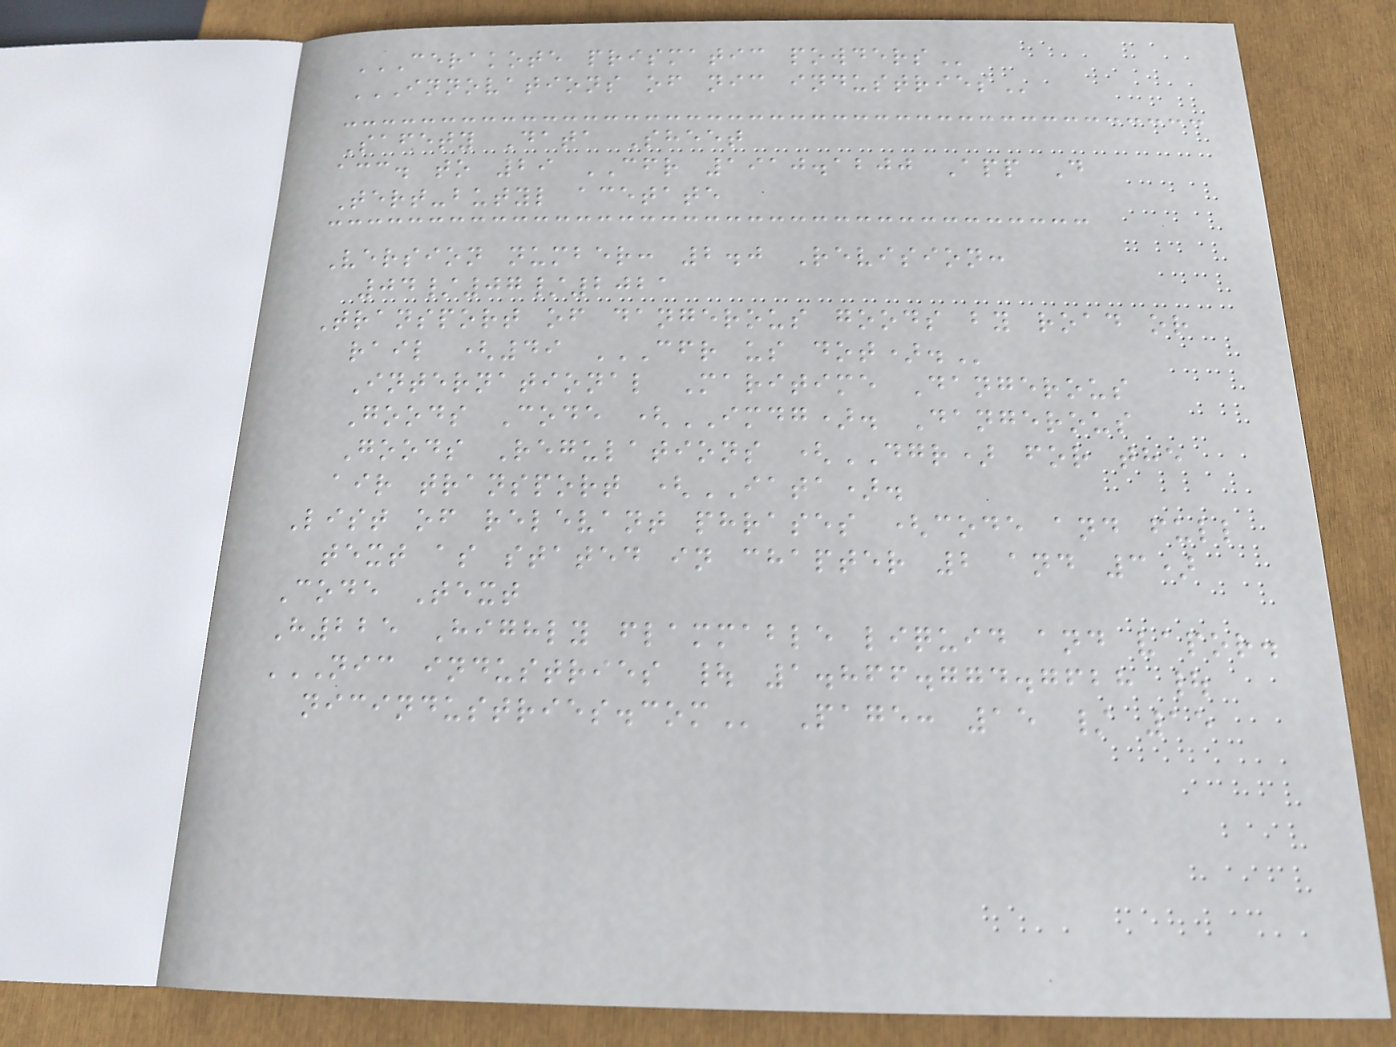CERAKOTE PRISMATIC POWDERS
INNOVATIONS OF NIC INDUSTRIES
Safety Data Sheet
acc. to 29 CFR 1910.1200 App D
Tert-butyl acetate
Version number: 2.0 Revision:
04/07/2021
Transport of dangerous goods by road or
rail (49 CFR US DOT).
International Maritime Dangerous
Goods Code (IMDG). Dangerous
Goods Regulations (DGR) for the
air transport (IATA).
List of relevant phrases (code and full
text as stated in chapter 2 and 3)
Code Text
H225 Highly flammable liquid and vapor.
NIC INDUSTRIES | 1.866.774.7628 |
NICINDUSTRIES.COM Page: 15 / 15
